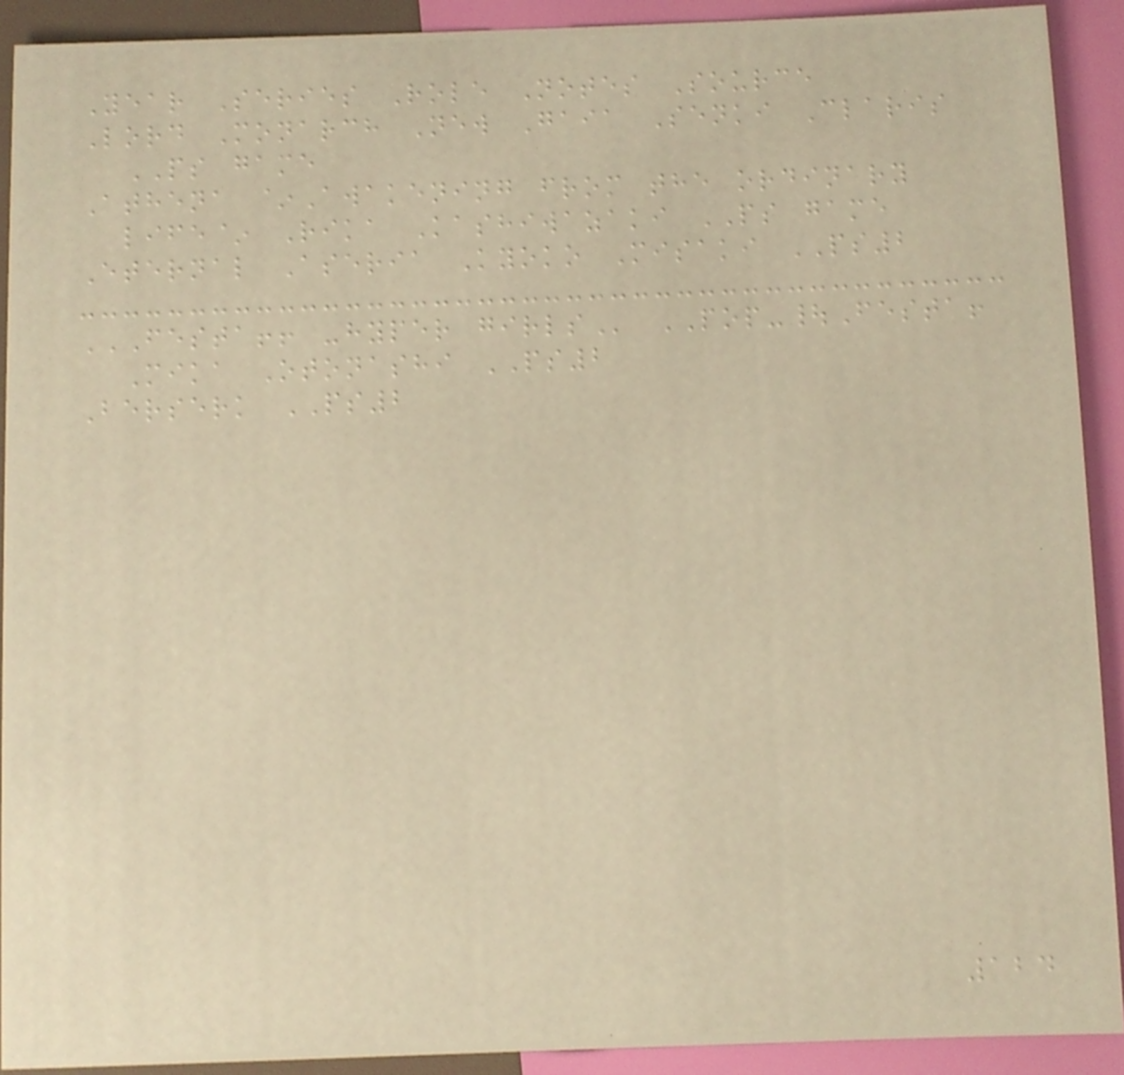Year Series Role Notes Source
Lord Monarch New Gaia Senki Claris
PS game
Athena ~Awakening from the ordinary
life~ Rika Kashiwazaki PS game
Eternal Aseria Kyoko Misaki PS2
FESTA!! -HYPER GIRLS POP-|Festa!
Mika Otonashi PS2
Berserk PS2
124
